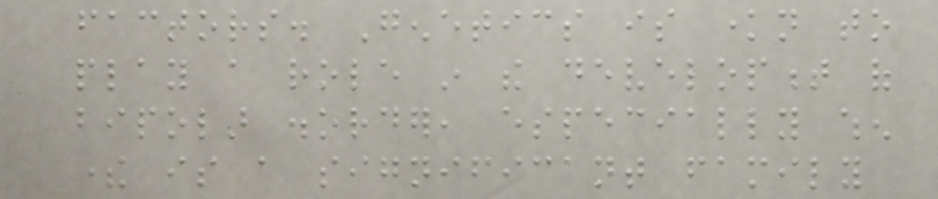factors. Genetics is known to
play a role in the development of
bipolar disorder, especially when
there is a significant family
